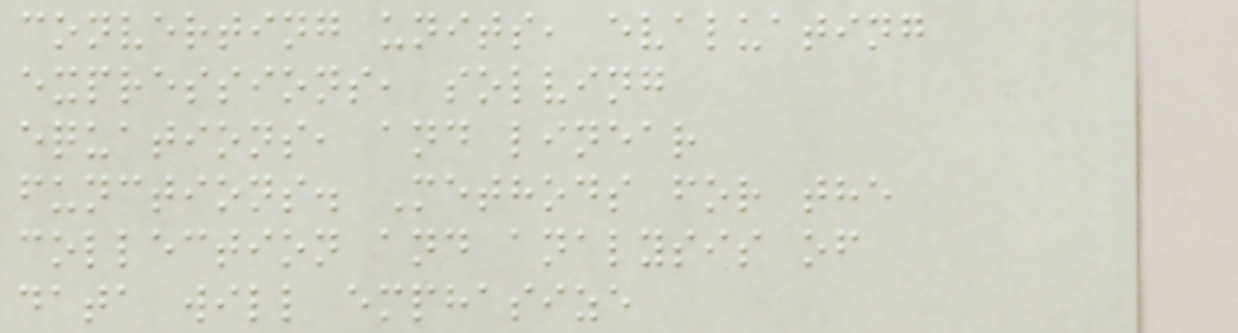converting units, evaluating
expressions, solving
equations, and linear
functions. Methods for the
collection and analysis of
data will emphasize
